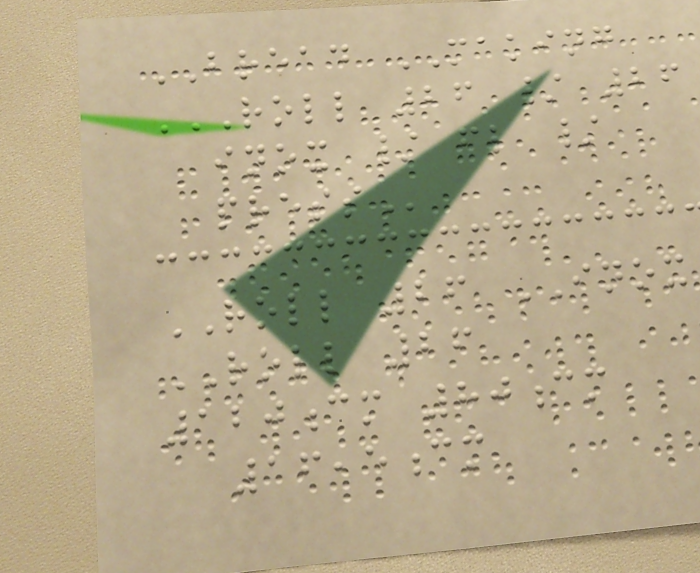BREAD MAKING
ROLL 26 / 26
INOX / FL /
PRESS
ROLL 26 INOX
ROLL 26
120cm 80cm
16,5cm
